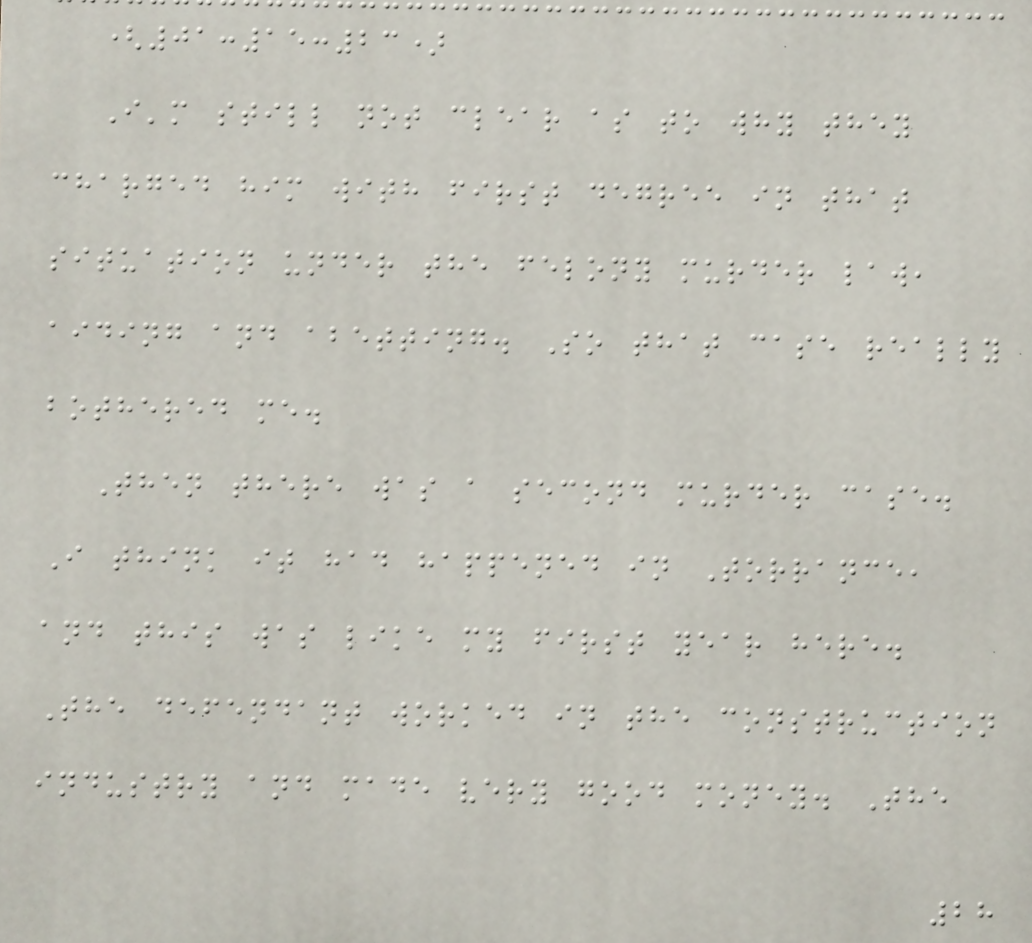(01:15:23)
I'm still not clear as to why they
charged him with first degree in that
situation under the felony murder law,
aiding and abetting. So that case really
bothered me.
Then there was a second murder case.
I think it had happened in Torrance,
and this was like my first year here.
The defendant worked in the construction
industry and made very good money. The
28
